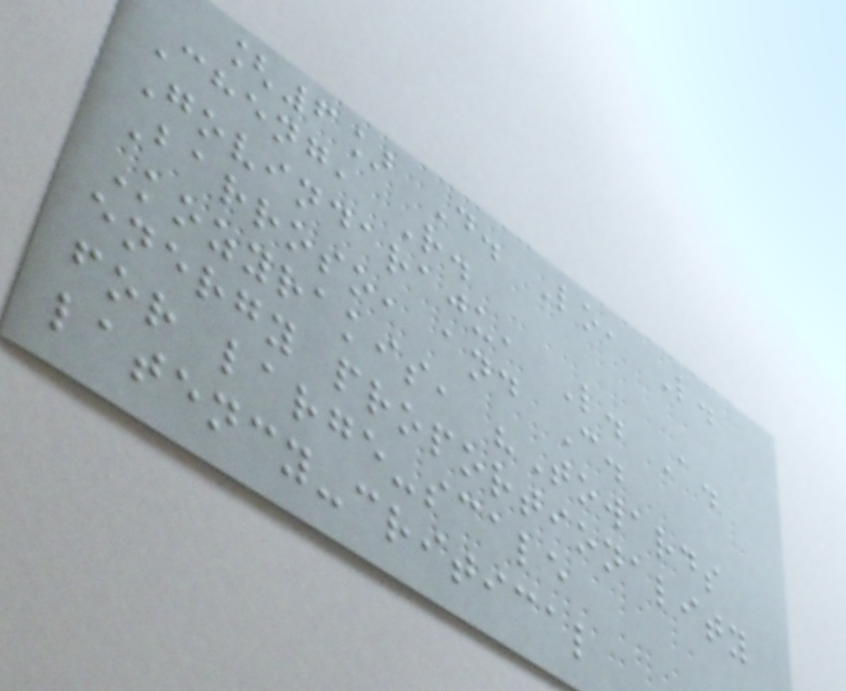[6] D. Lo, L.
Cheng, R.
Govindaraju, L. A.
Barroso, and C.
Kozyrakis, "Towards
energy proportionality
for large-scale
latency-critical
